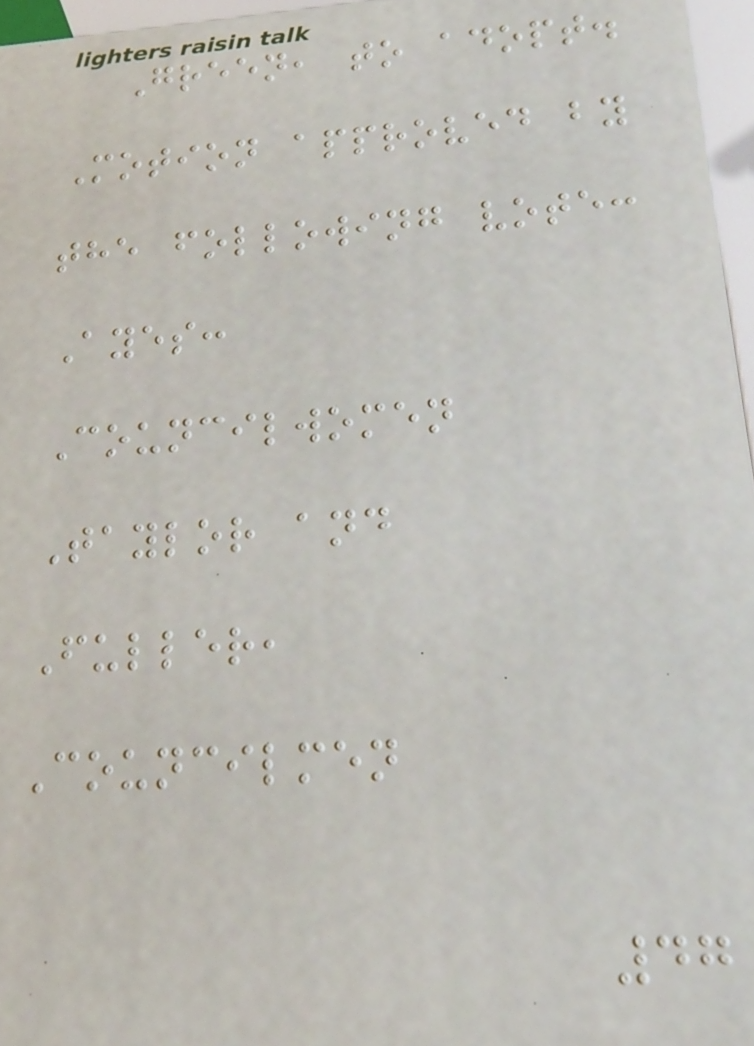Green, to adopt.
Motion approved by
the following vote:
Ayes:
Councilwomen
Taylor and
Fuller,
Councilmen
47
